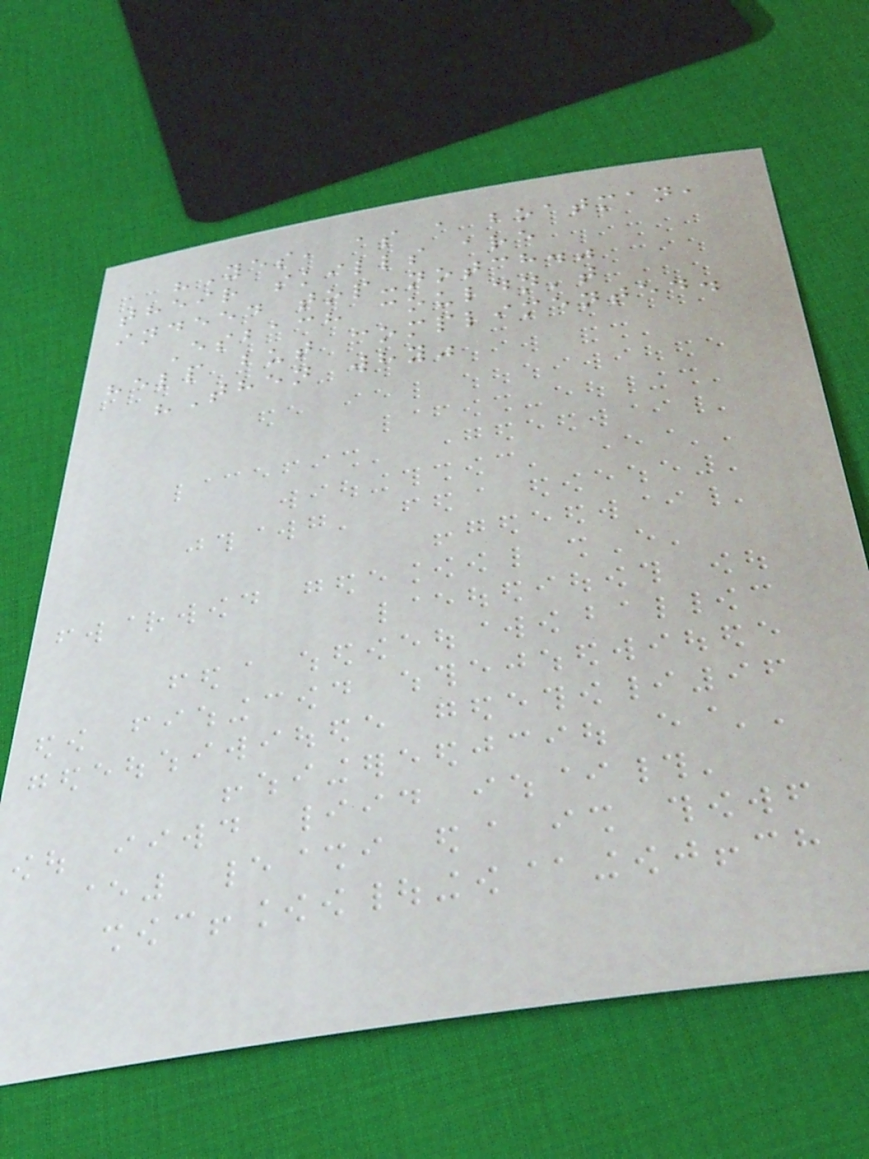"Yes, as a boatman,
their skills are
indeed top-notch."
Esbach couldn't
help but complimented.
"Then why"
